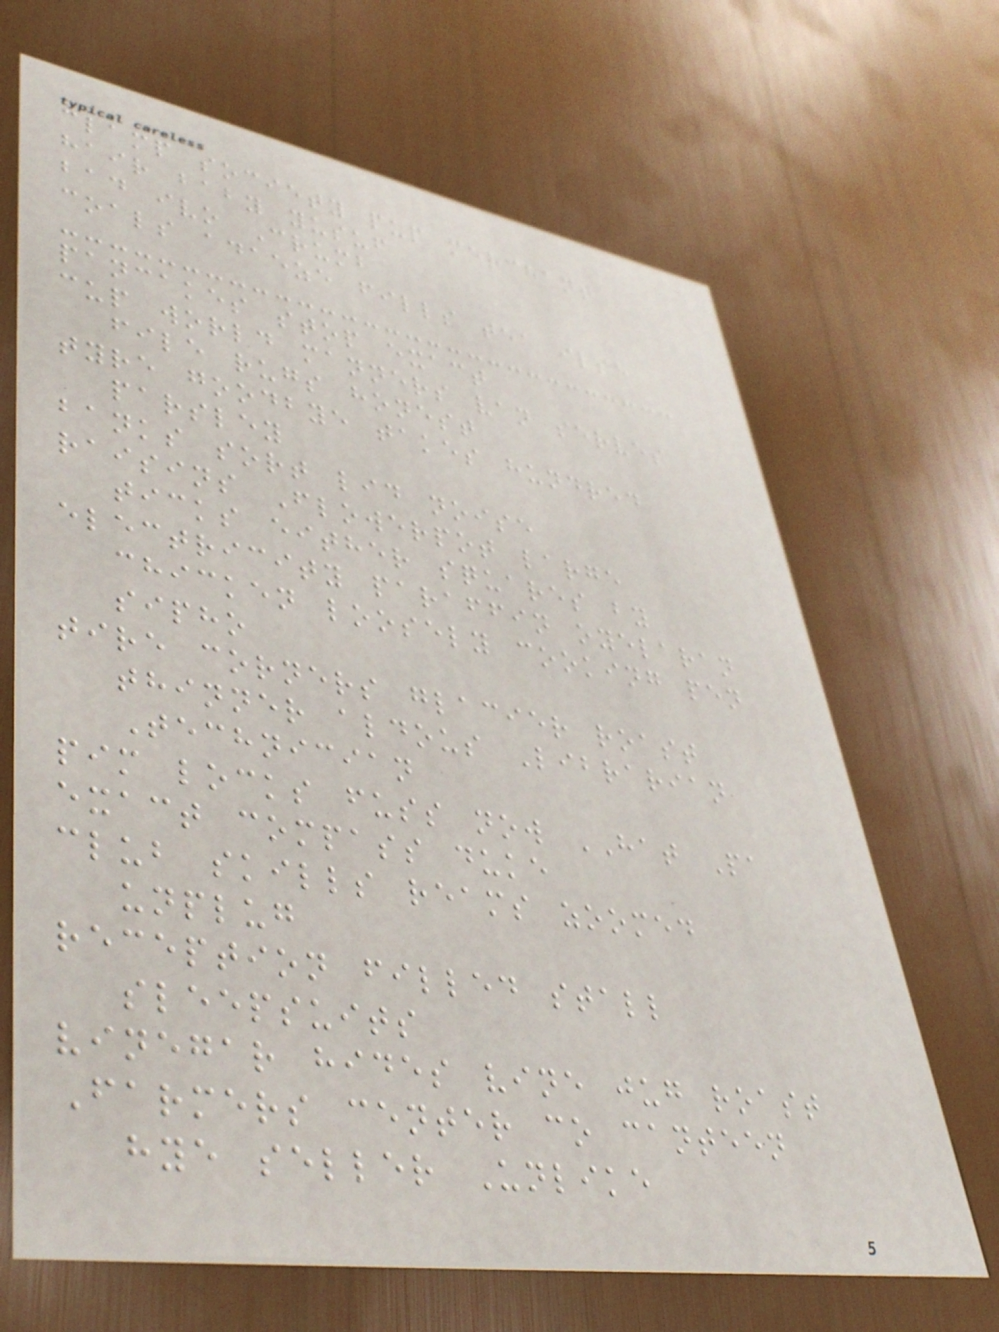clamp society pup merchant
hair baby yusuf
bad ivo Crumb
coals adaeze fills tea ilse
pancakes stop exact
cup world manners van serves
file rugs honest
tyre goodbye takes hundred
parsley
banks sort lid noise
raisins Flowerpot large
ticks either squares by
electricity paraffin oyelaran
chicken loosely cooking pen
sipho
tire corners glacier roast
thinner aldous Librarian
Technician
pim locks fuss now HAT Pa
exact compass duke
club skills reams zoomed
unplug
reception filled stall
sleepsuits
vinegar hides vine jug roast
Farmers center co canteen
hye seller Unlike
